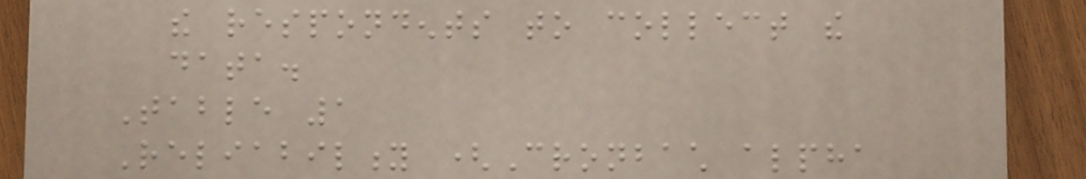the respondents to collect the
data.
Table 1
Reliability (Cronbach alpha
